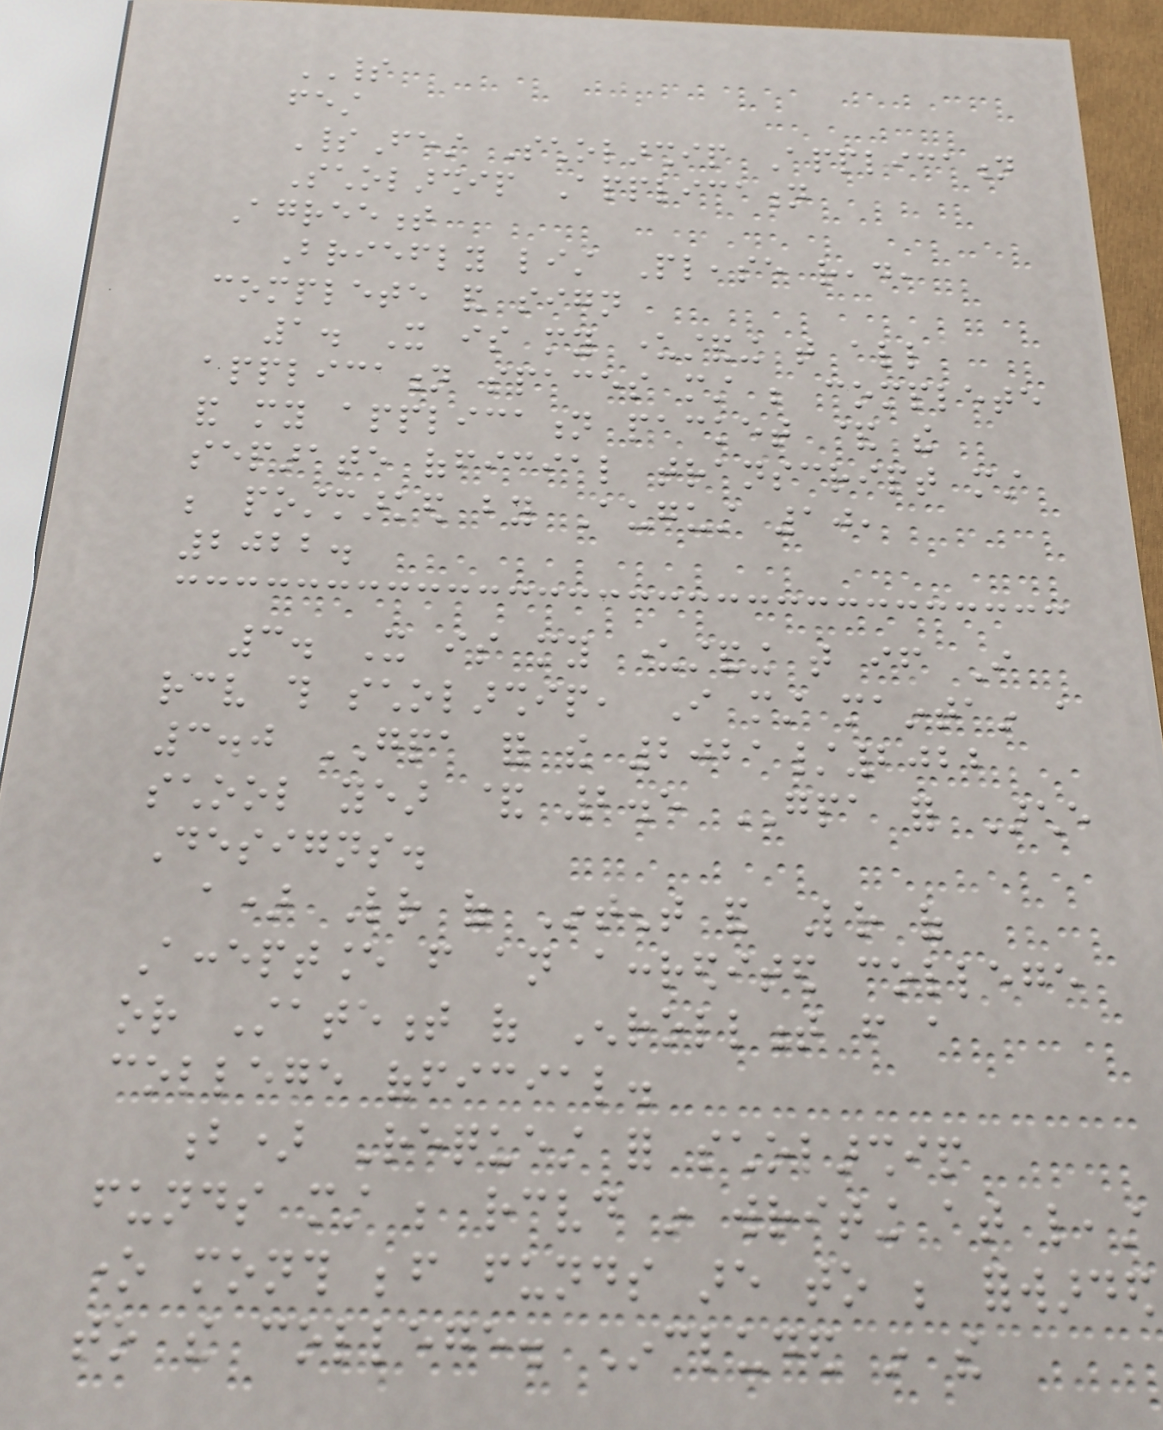SPIRIT
fest
SpiritFest Scholarship Application
Scholarship Application
Agreement
Briefly list Please read,
complete and sign
1. It is my understanding that all
application spaces must be complete
and my application packet & the
separate official transcript must
be postmarked by August 10,
2022.
3. It is my understanding that if I
receive this scholarship, I must maintain a
3.0 GPA for the 2021/2022
school year & 2.5 GPA for Arche
Designs.
a) Letter of Intent and Letter of
Acceptance from an accredited college
or Statement of Enrollment from a
college official.
b) Request for scholarship
funds must be received in writing at least
one month before funds are to be forwarded
to the college. Included in the
